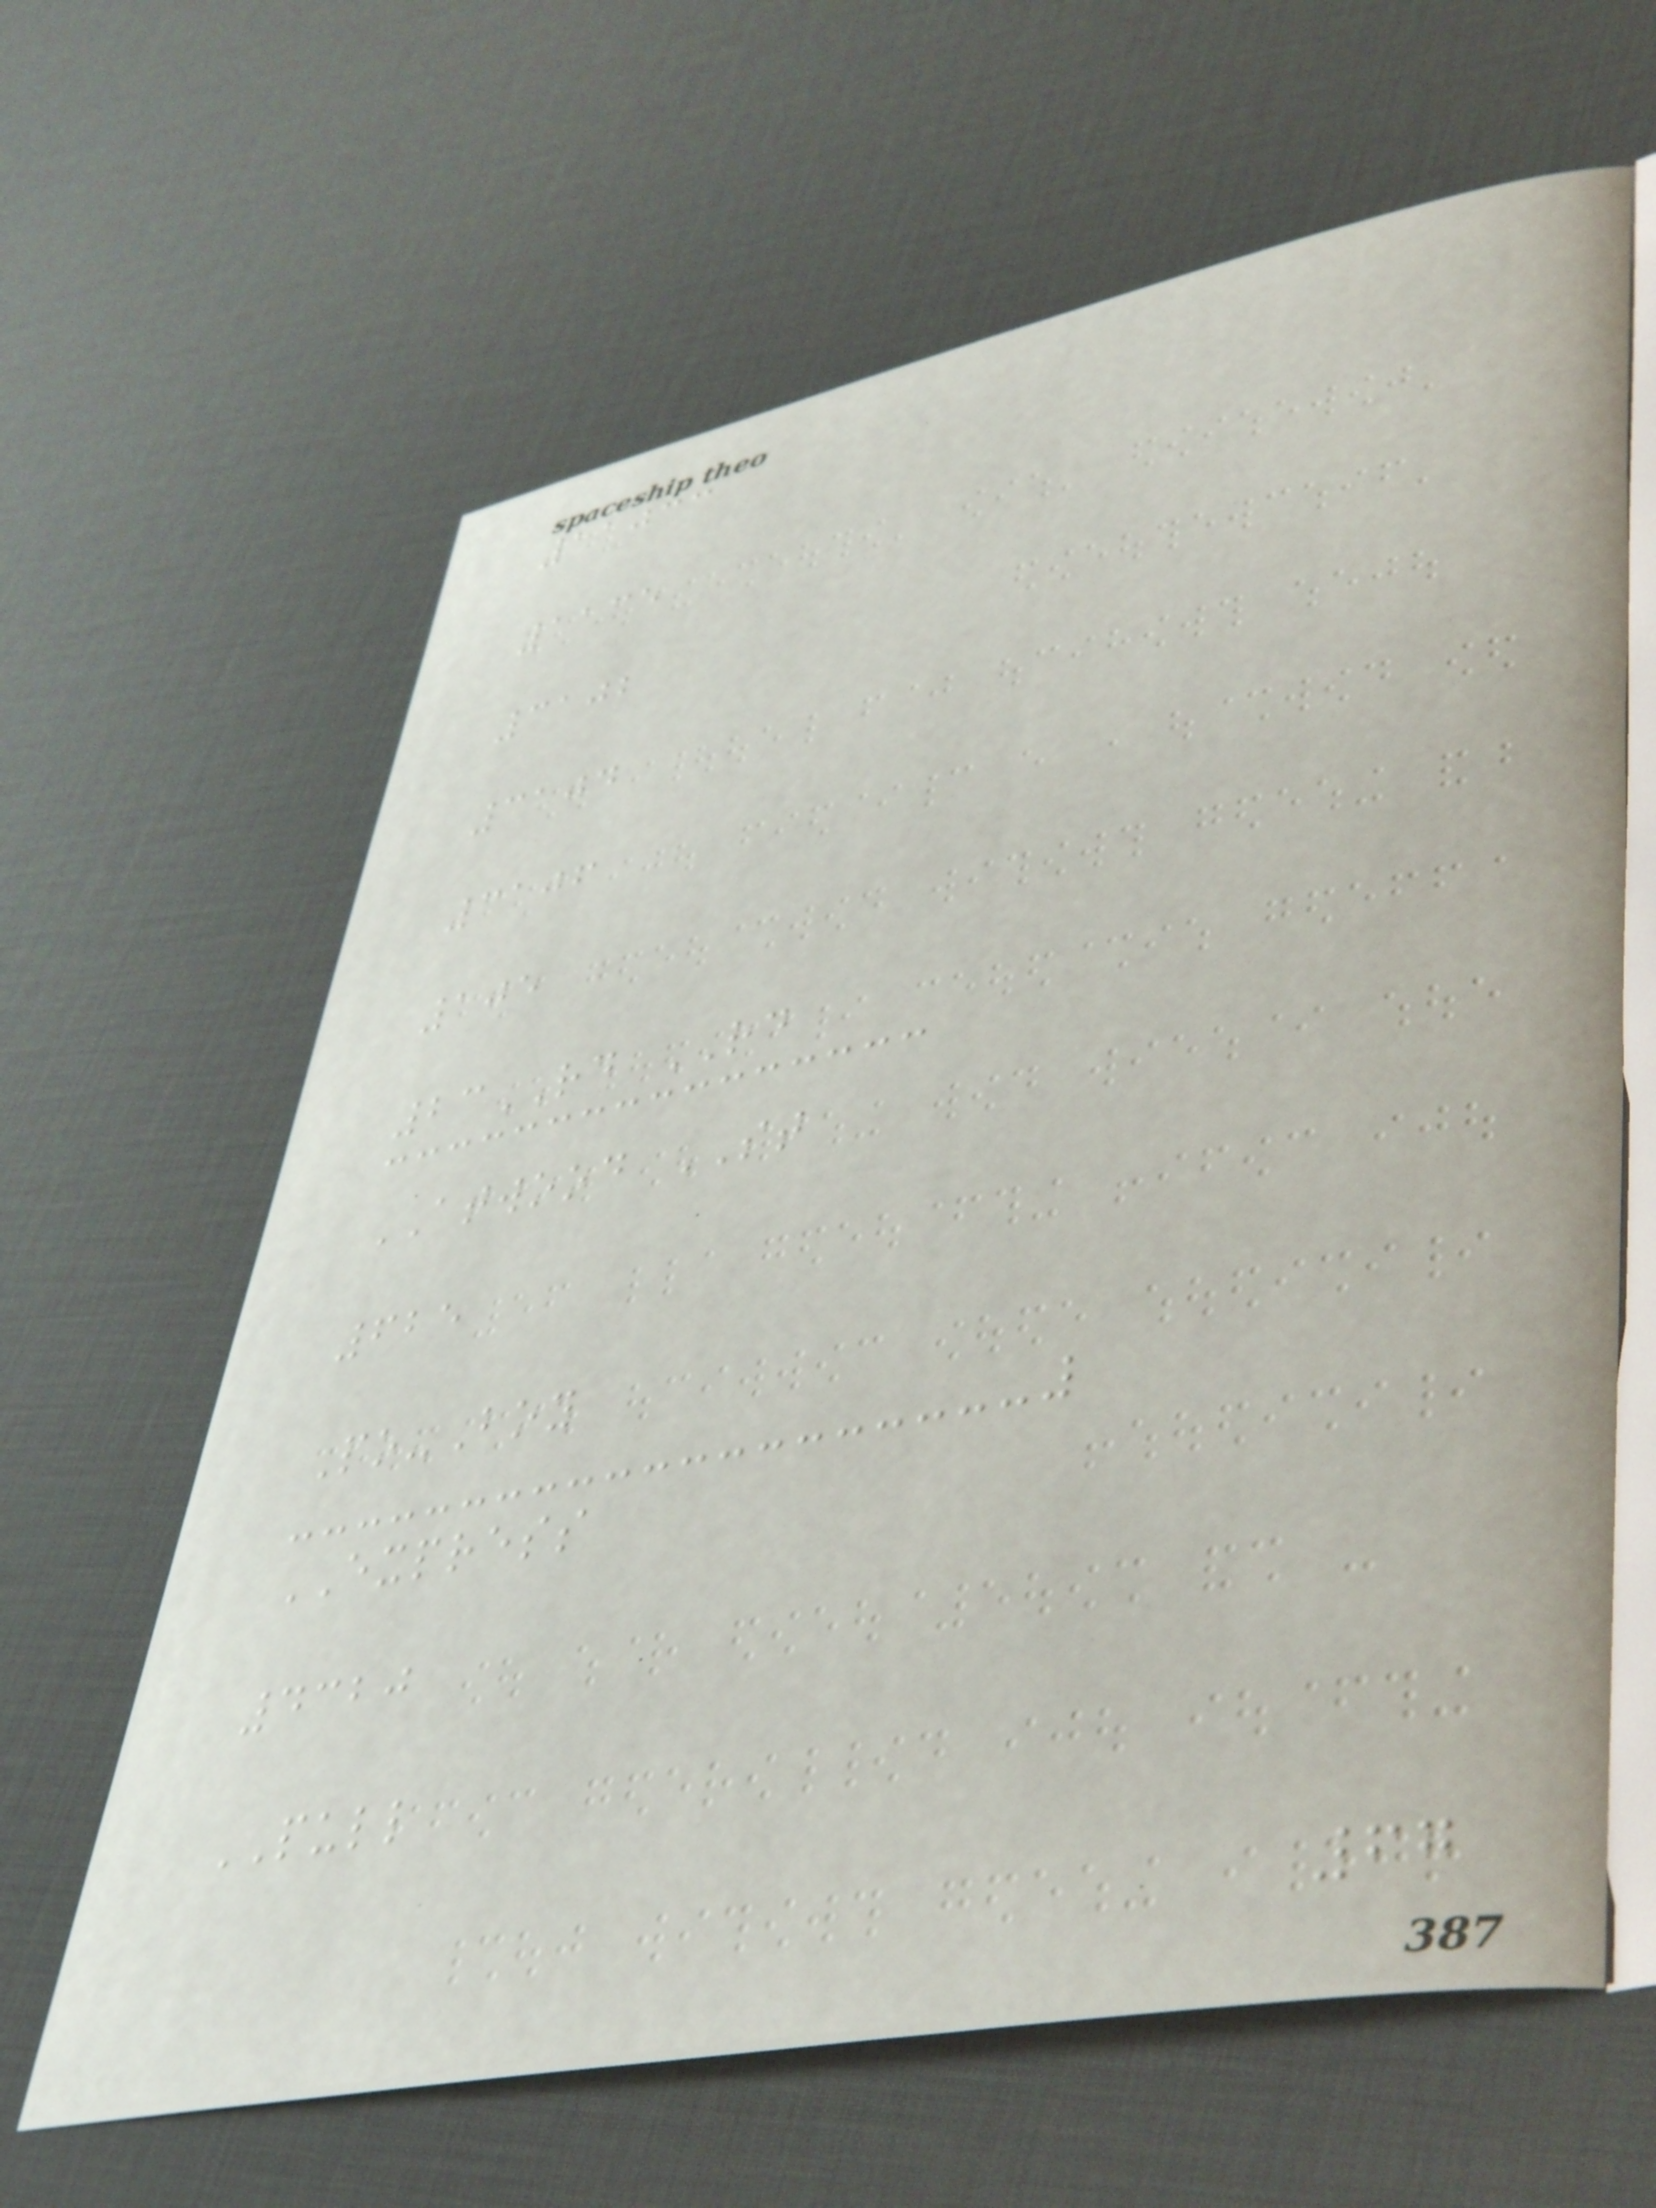11033
1135
3102
3104
3106
105
23RD RD
ATWOOD ST
625
Po-Boy
EXPRESS
4320
PULL
67
